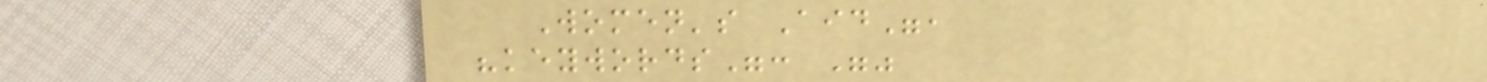Women's Aid",
"keywords": ""
